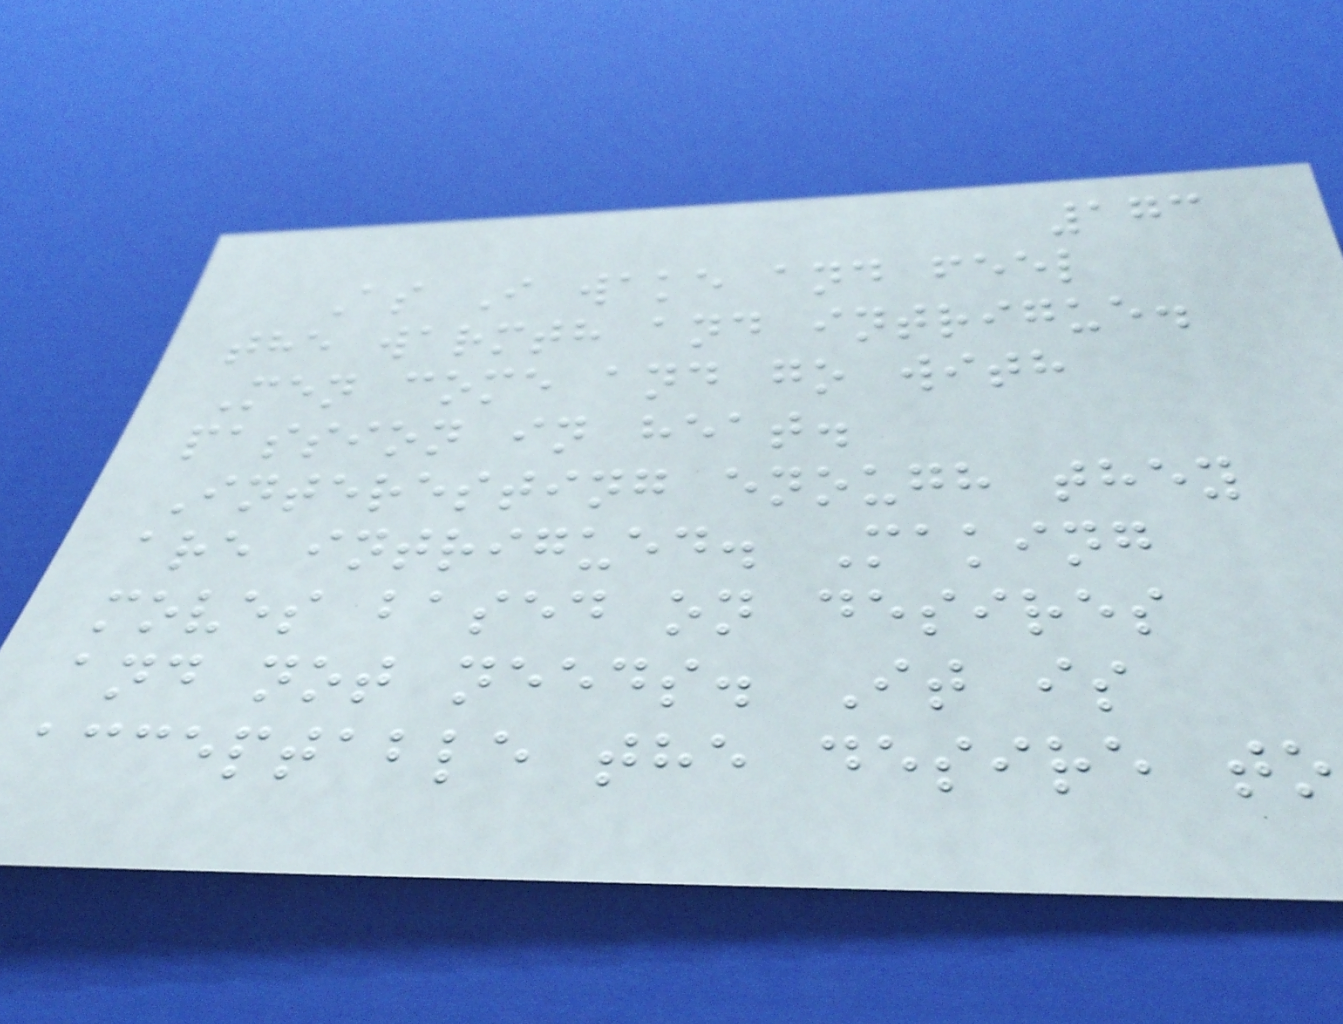173
As I wake and feel
the warmth and intrigue.
Men come and go with
passion in heat.
Interesting enough they
are intrigued. Making
moves based on desires
and not needs. It is
acceptable the desire to
